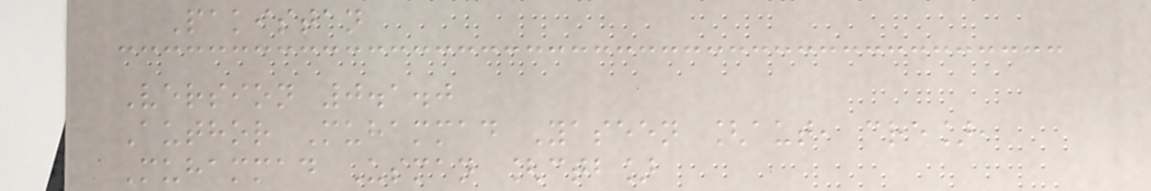Pakistan
Version 0.1.0
Author Muhammad Yaseen [aut, cre],
Muhammad Usman [ctb]
